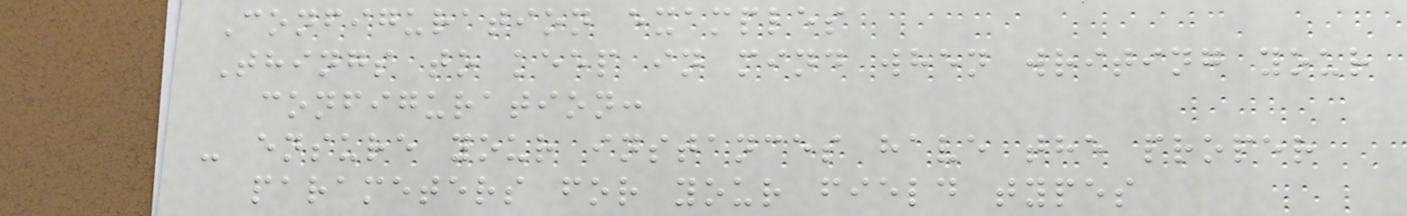Configuration examples
Things to keep in mind when writing your
configuration:
- ensure your instances have the proper
parameters for your field types
